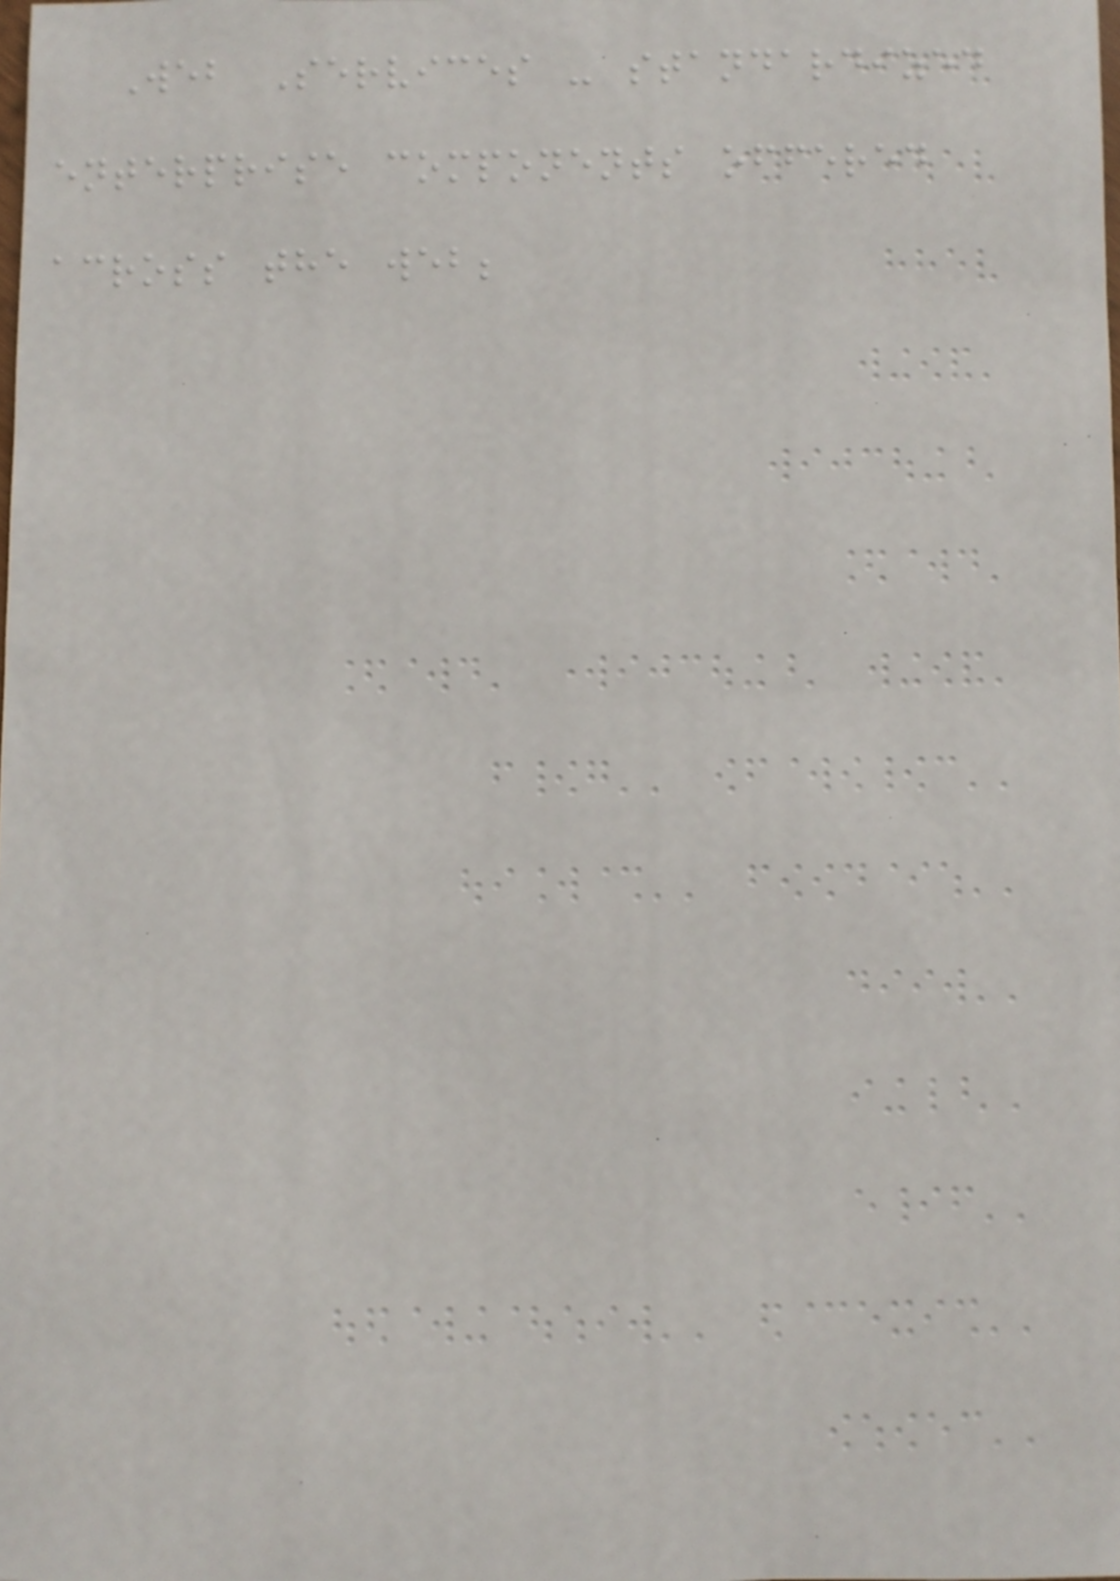Web Services - standardized
enterprise components offered
across the web;
